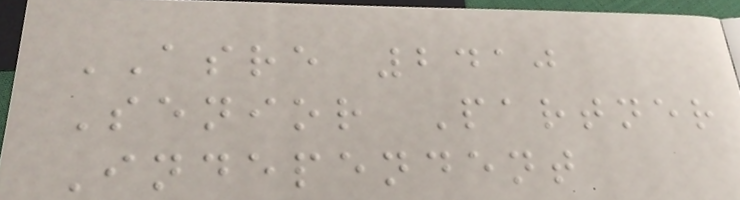ASRE 2410
Senior Partner
Independent
